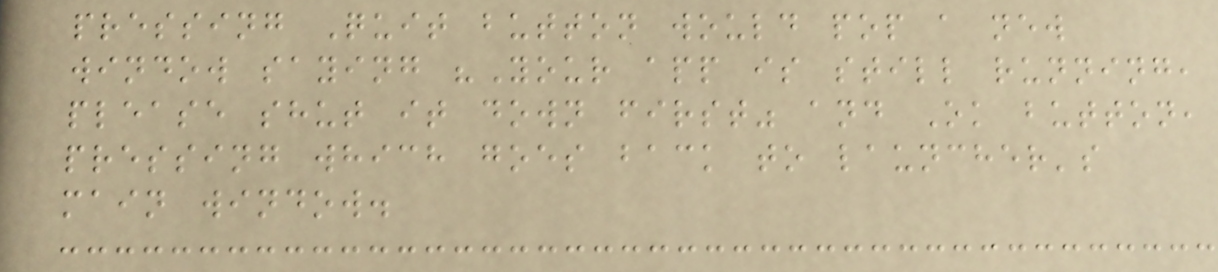pressing Quit button would pop a new
window saying "Your app is still running,
please shut it down first" and Ok button,
pressing which goes back to launcher's
main window.
